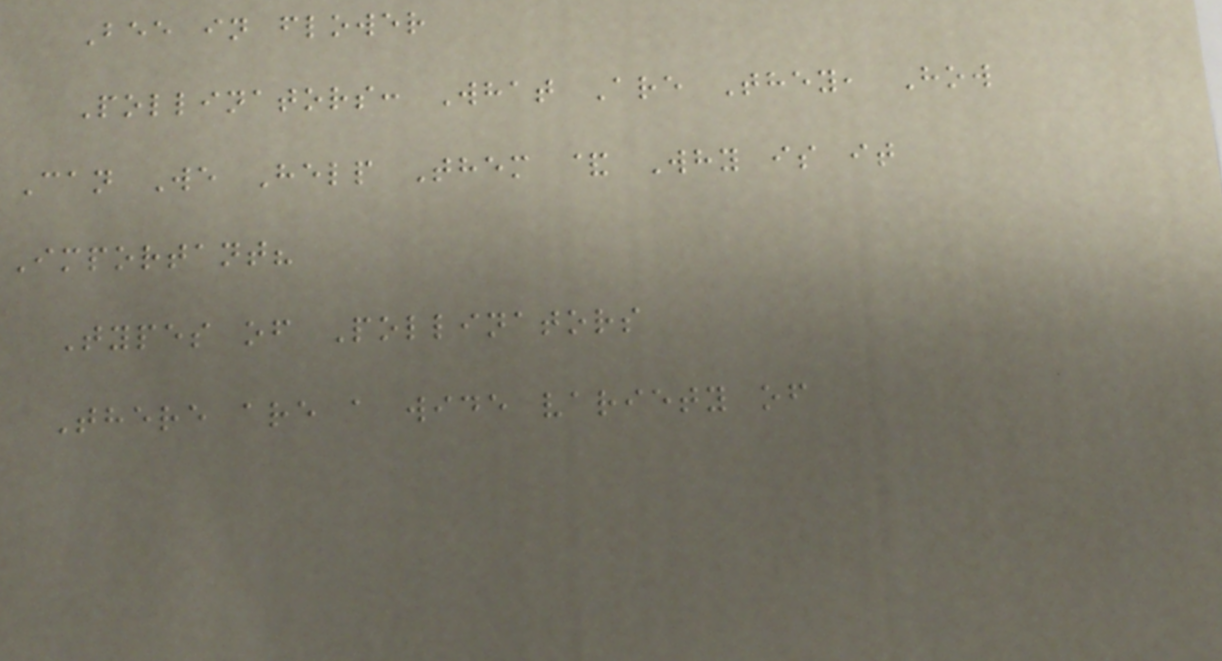Bee in flower
Pollinators: What Are They, How
Can We Help Them & Why is it
Important?
Types of Pollinators
There are a wide variety of
